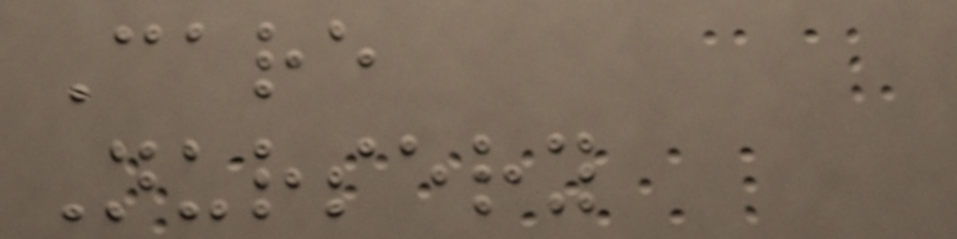Care
Nursery
